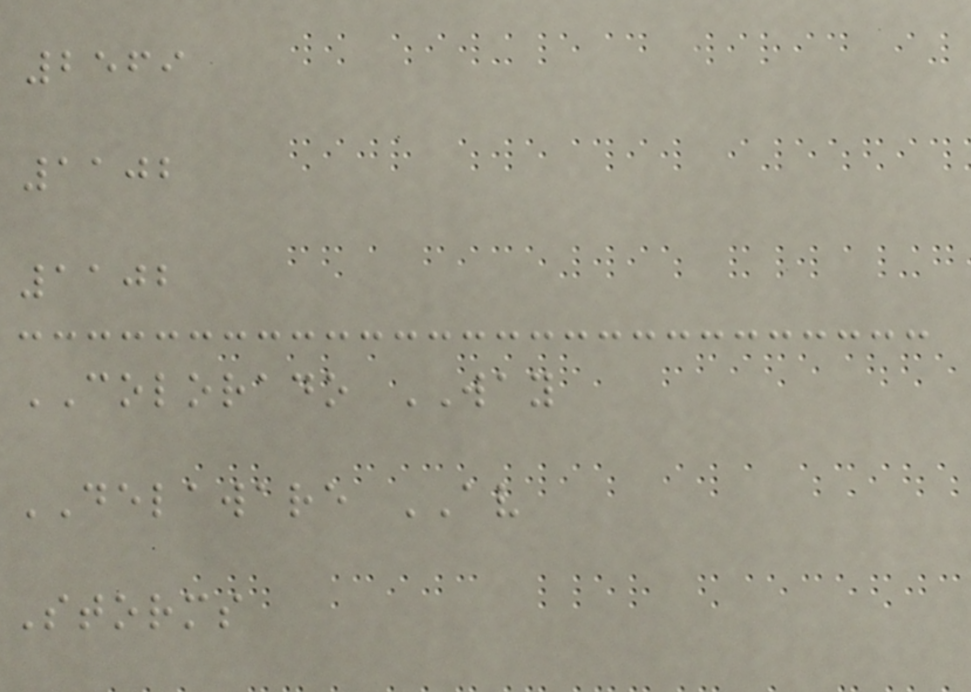2569
1102
1102
COLORADO WAY
DELAWARE AV
Storms
